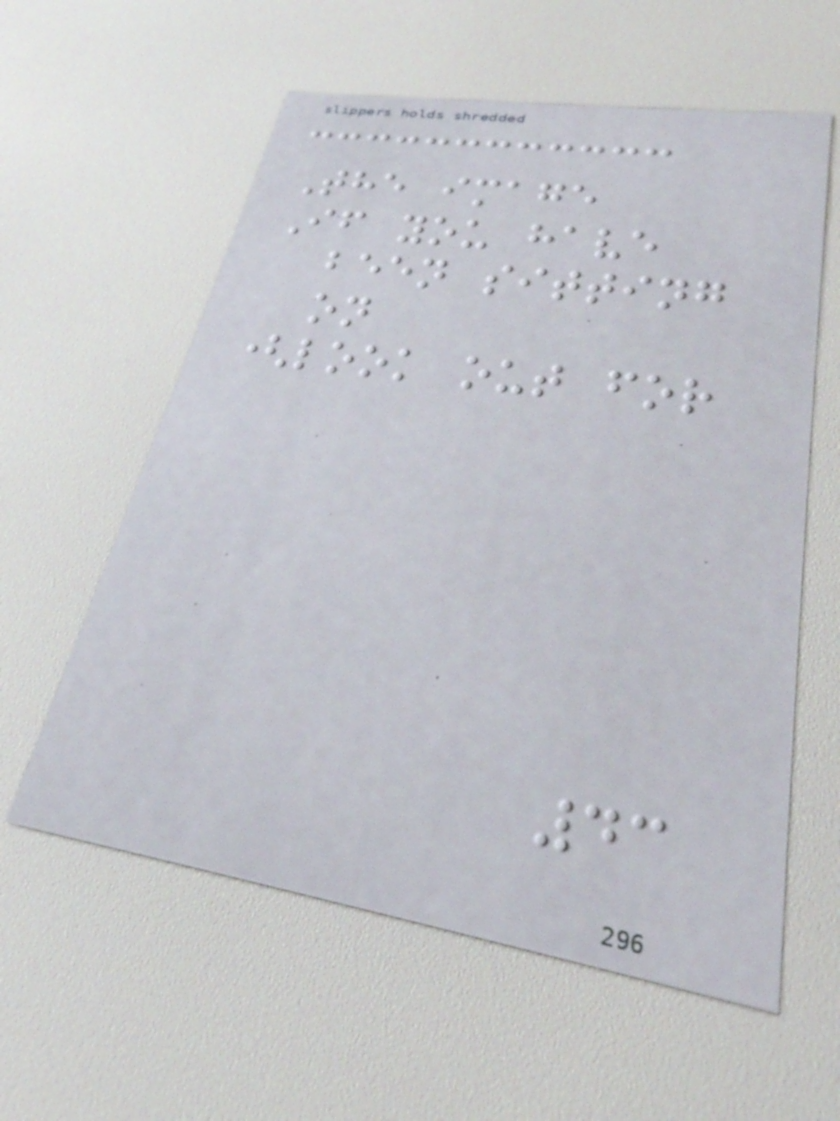The image
If you have
been sitting
on
(look out for
43
